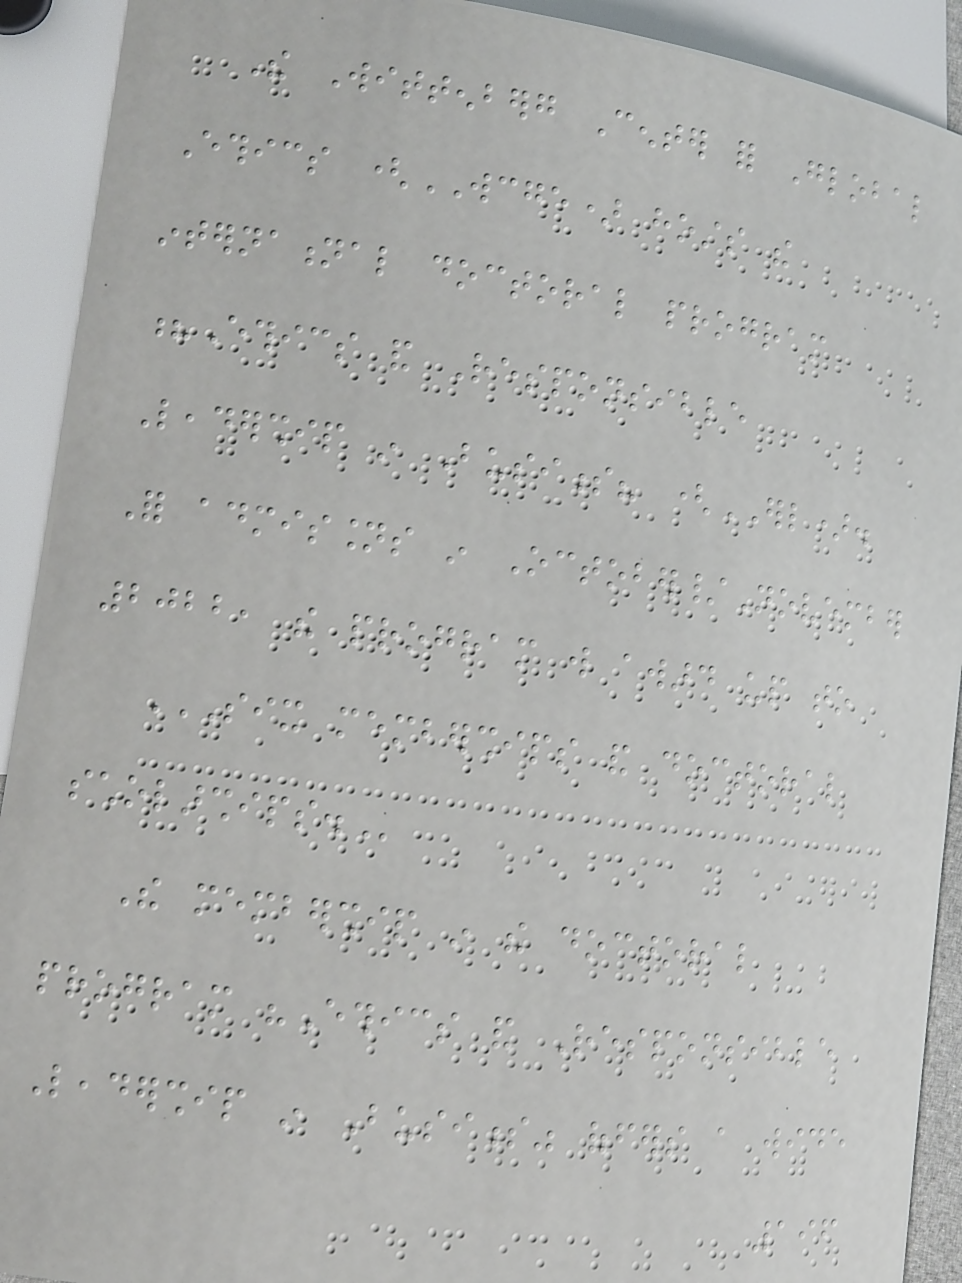The Wittenberg Center for Global
Ethics (WCGE) hosts the
international doctoral program
?Ethics and Responsible
Leadership in Business? (ERL).
For admissions in October/November
2022, the program will award up to
SIX MEMBERSHIPS AND DOCTORAL
SCHOLARSHIPS.
The membership in the doctoral
program "Ethics and Responsible
Leadership in Business" offers a wide
196
